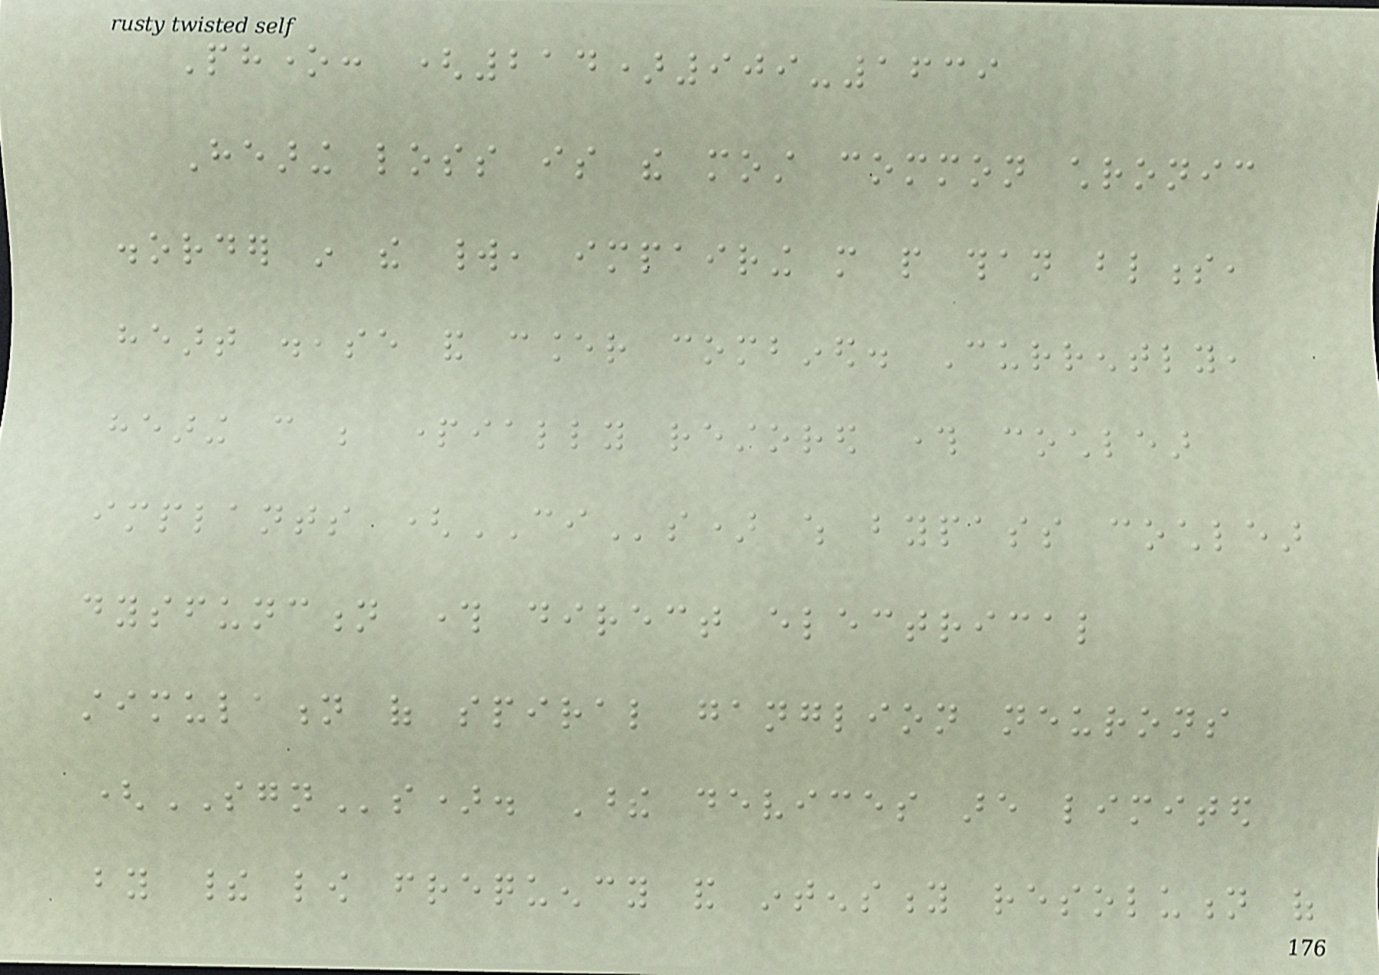Phone: (214)909-1639
Hearing loss is the most common chronic
disorder in the world, impairing more people than blindness,
heart disease and cancer combined. Currently,
hearing can be partially restored through cochlear
implants (CIs) which bypass cochlear
dysfunction through direct electrical
stimulation of spiral ganglion neurons
(SGNs). These devices are limited
by their low frequency and intensity resolution of
